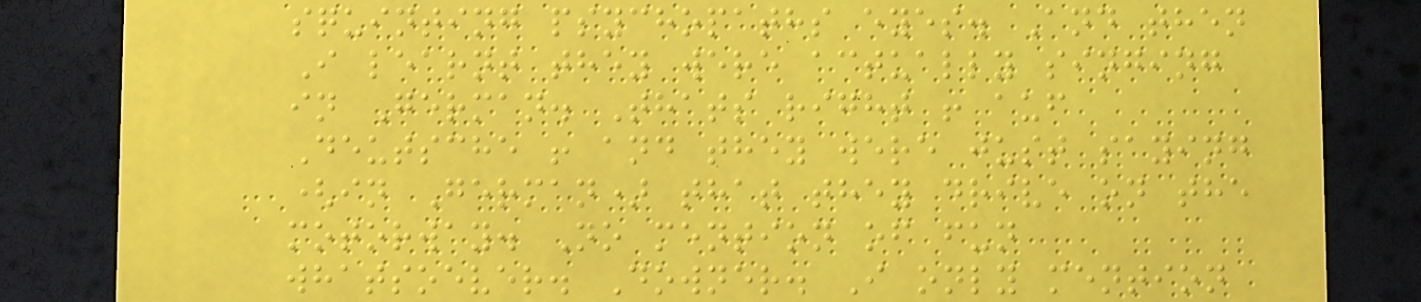squinting psychopaths eyes. And then
I learnt they were actually singing
in German. Thats right ! auf
Deutsche ! and they were just saying
(in German) that they drive on the
motorway. No mention of fun
whatsoever. Downer. I only mention
